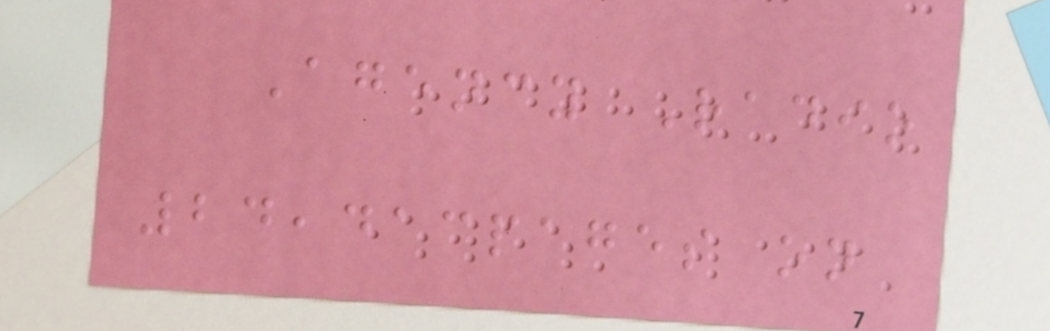Agency Radio
24,413pages on
